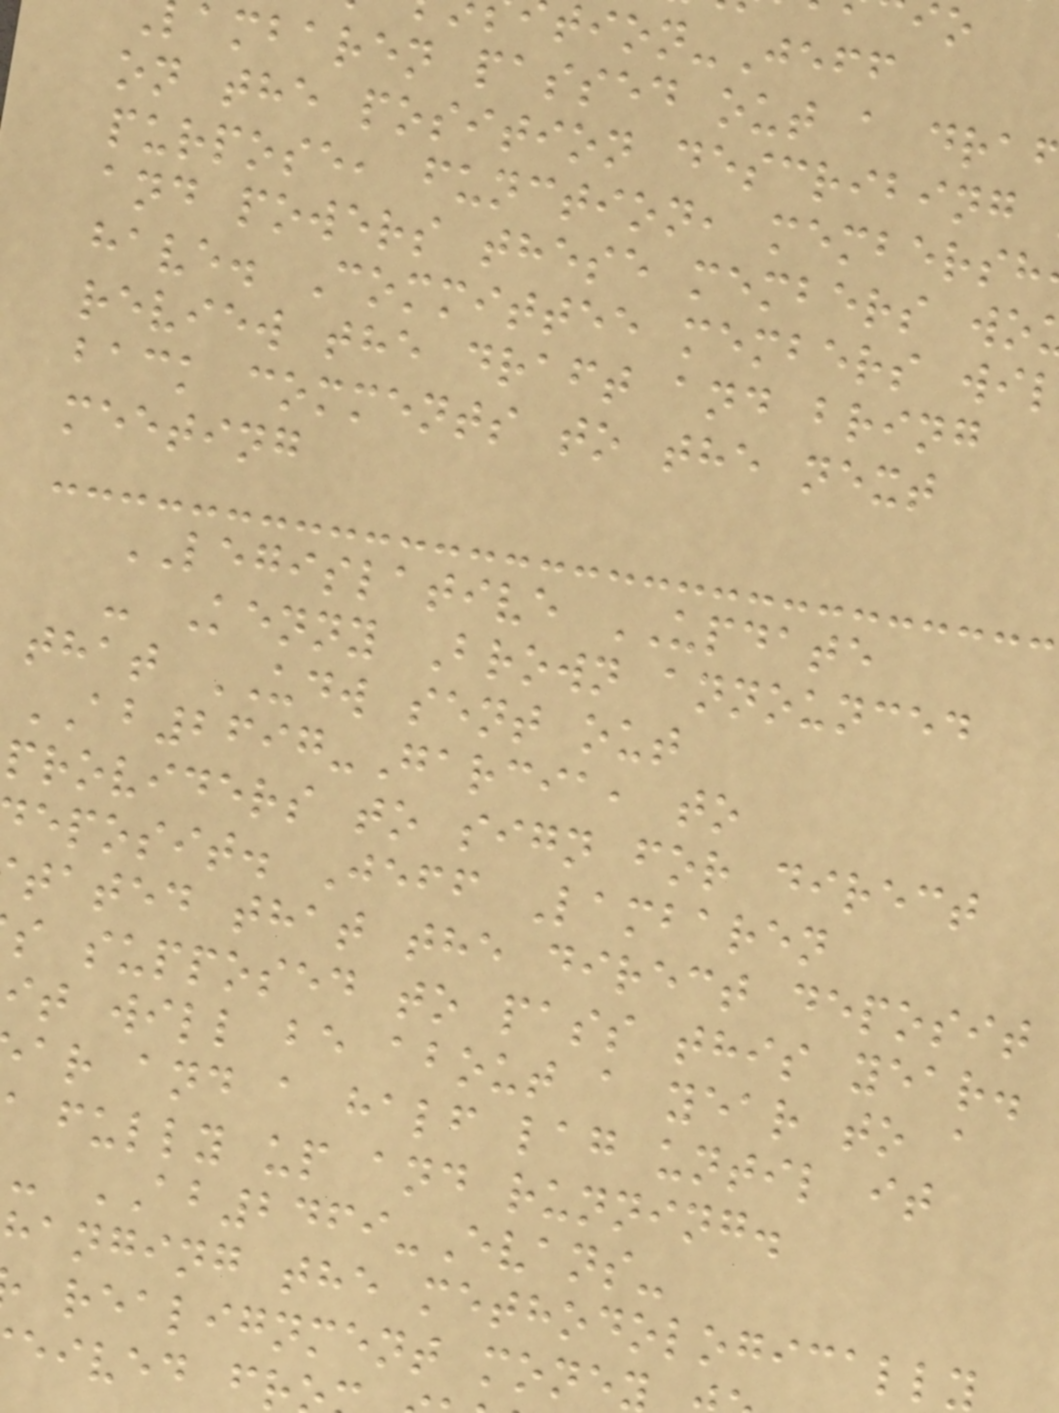tion-Jeff
ambaren passed out a dra
on the position describing
purpose, function, membersh
and powers these members wo
have. Committee members wi
review the draft and bring
back comments to the next
meeting
LEGISLATIVE UPDATE
- Kenny Brown announced
that UDW sent out
AB2697-Garcia, to
providers to sign for direct
eposit. Jeff Lambaren
tated that the direct deposit
s supposed to pass this year.
it will be about a year to a
ar and a half lag until it
fully up and running.
- AB2469-Evans-
hanging the methodologically
realignment mone
eived fr
